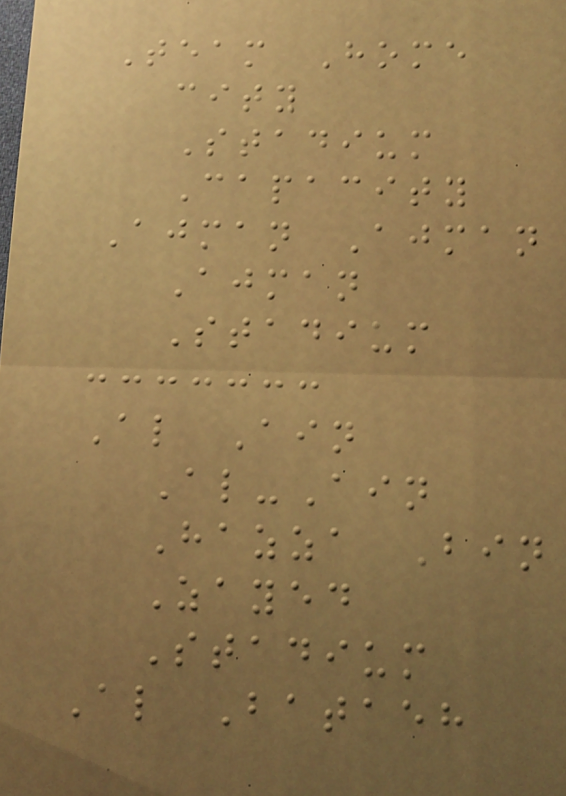Team Home
city
Stadium
Capacity
Ajman Ajman
Ajman
Stadium
Al Ain
Al-Ain
Hazza Bin
Zayed
Stadium
Al Bataeh
